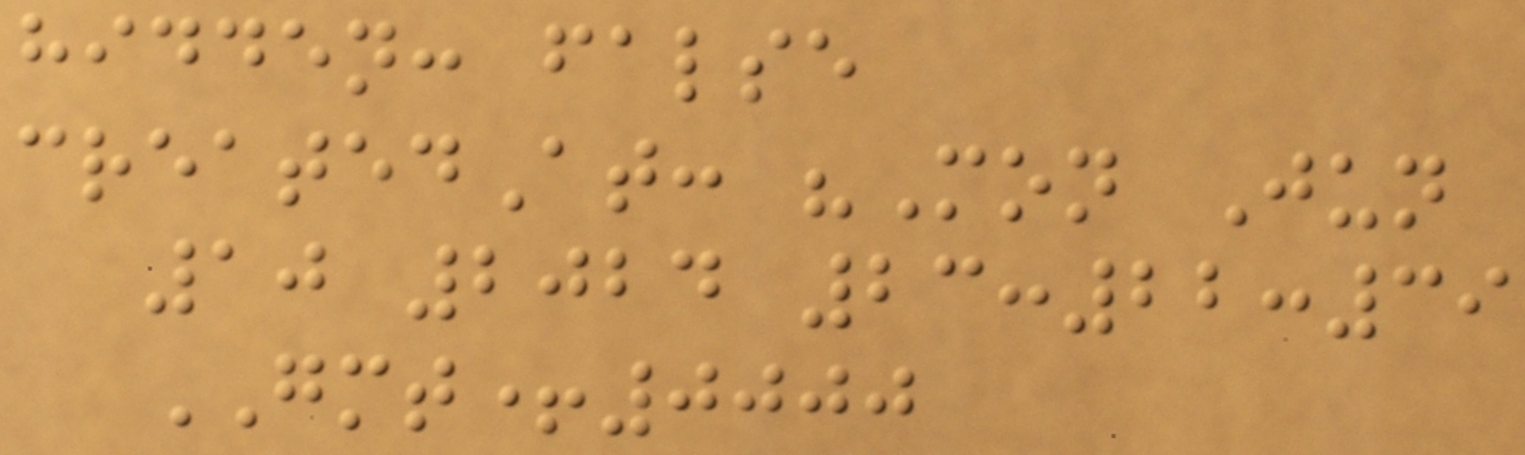hidden: false
createdAt: "Mon Jun
10 2024 23:22:39
GMT+0000
